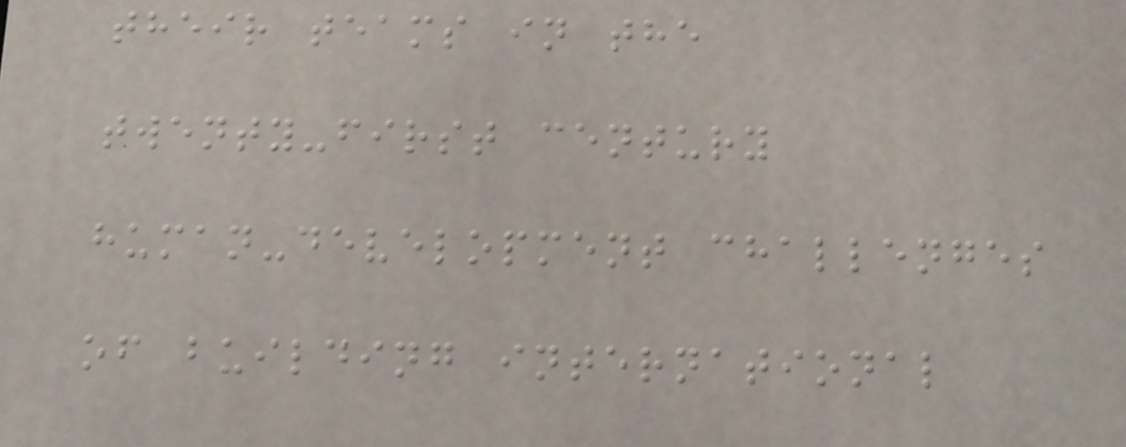their teams in the
twenty-first century
human-development challenges
of building international
